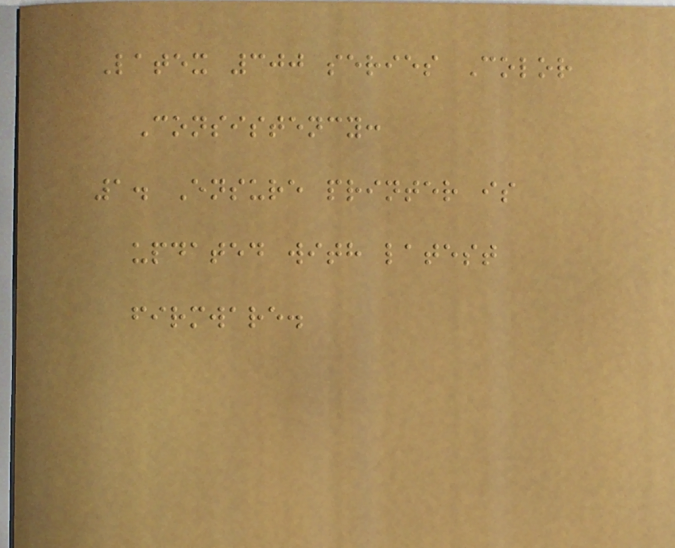Latex 300 series Color
Consistency:
1. Ensure printer is
updated with latest
firmware.
